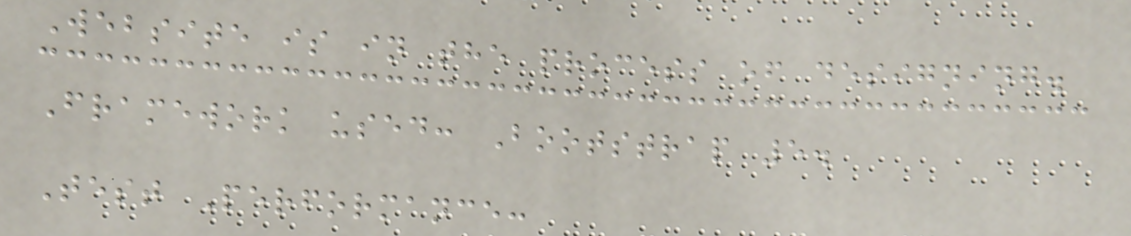Website is in the process of designing.
Framework used: Bootstrap 5.
Test Performance:
